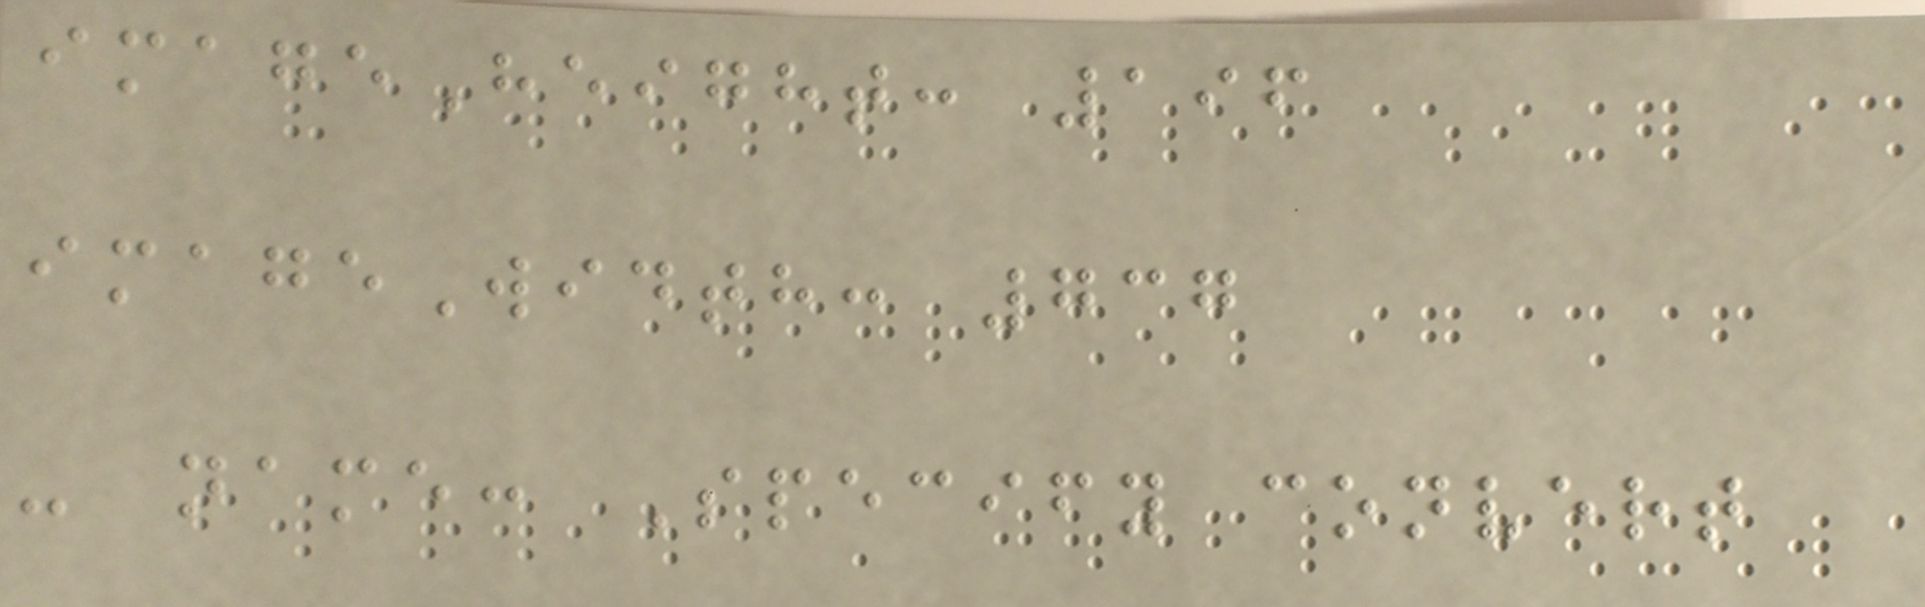imageHeight: 196
imageWidth: 737
- name: Specify convert
